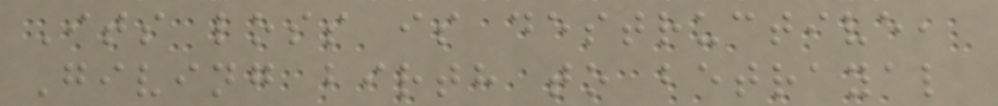Its loss is destructive,
Giving birth to betrayal
